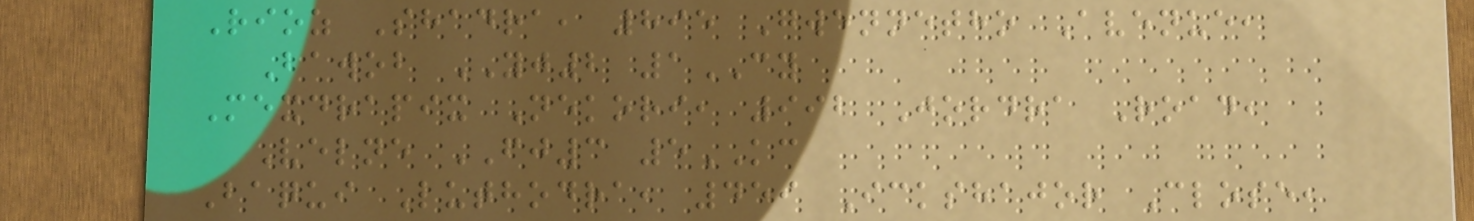Rioz Shadra, 895 Gwennetho Avenue,
Bawob YJ2 1CY
Mexdrapix Nekori, 992 Jordra Road,
Velne FJ3 5KC
Baqui Luthodra, 459 Ickshajor Close,
